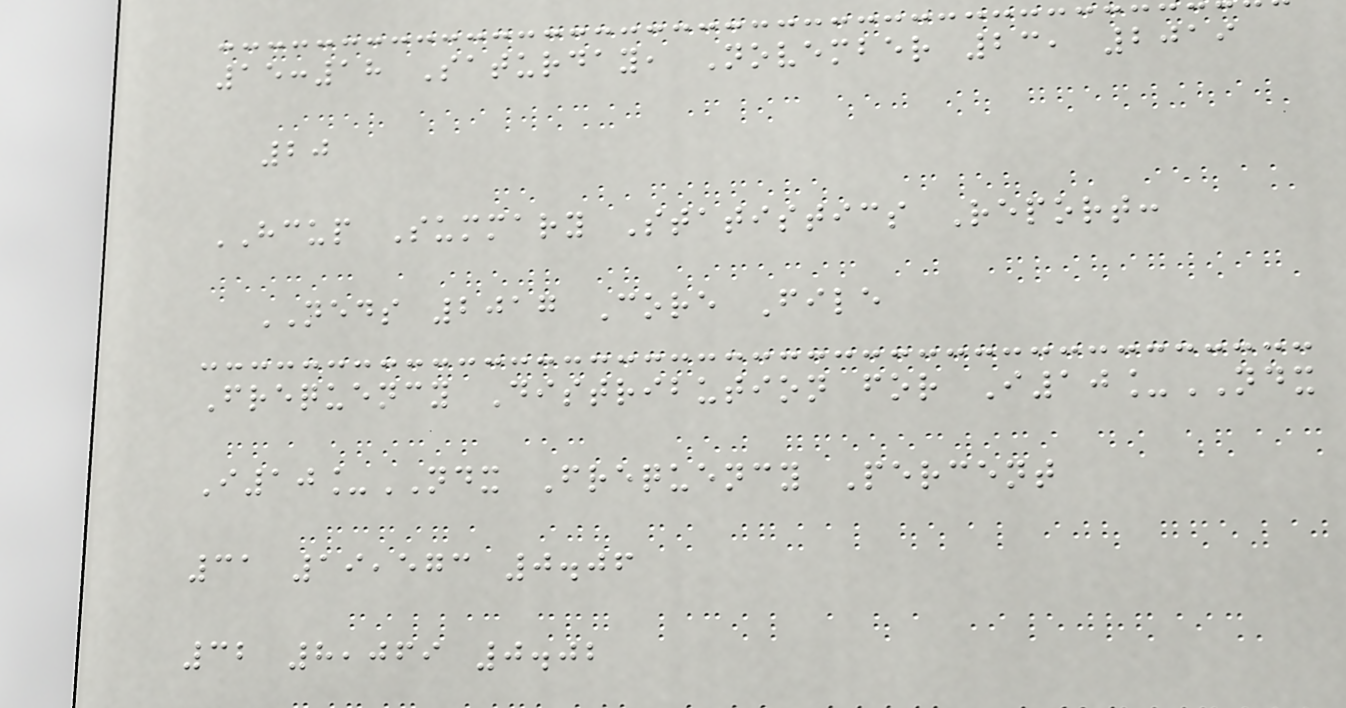15:18 Saturday, November 23, 2019
20
HCUP Summary Statistics Report:
NEDS 2017 Core File
Frequency Distribution for I10_NDX
I10_NDX Frequency Percent
31 19,573 0.06
32 8,069 0.02
